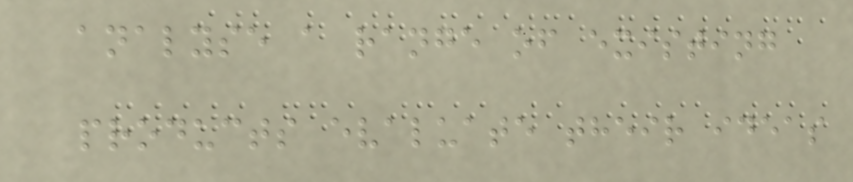analyse a range of existing
products evaluate their ideas
